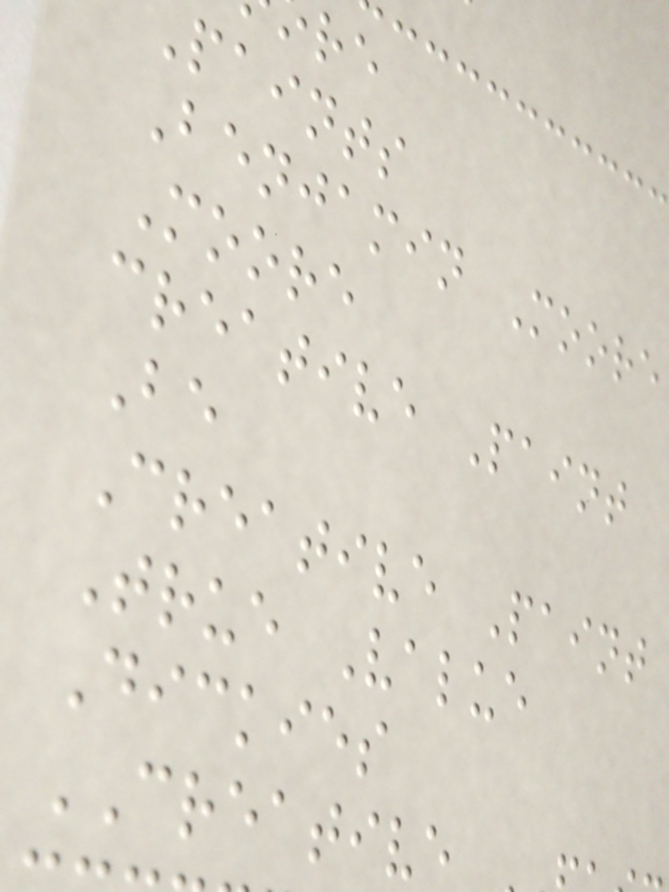paints
Benjamin Moore
Moore
creative Paint
Be
Creative Paint
True Value
Dickies
CREATIVE
